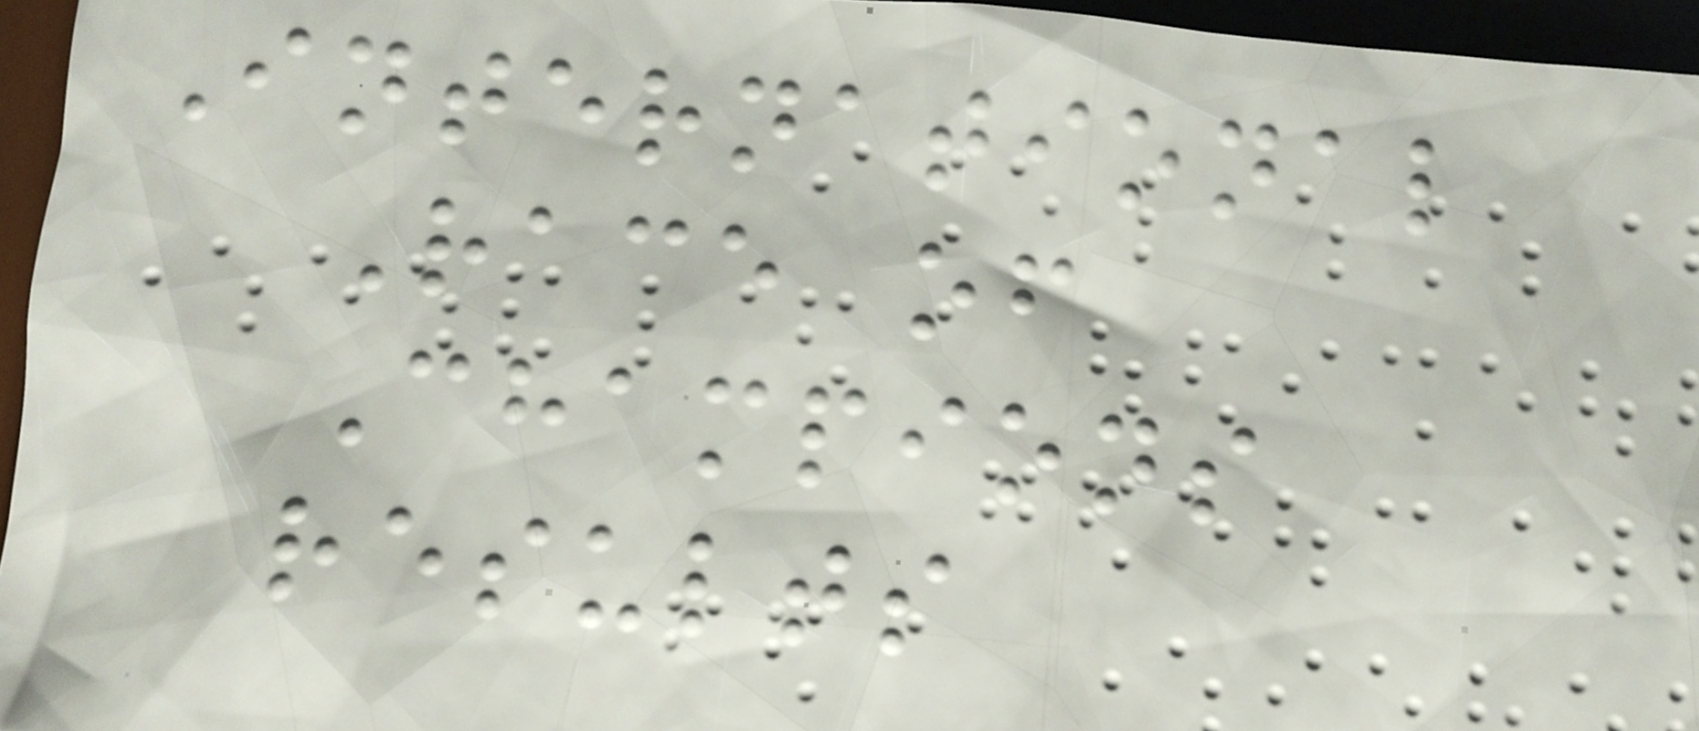International
Race of
Champions
results
